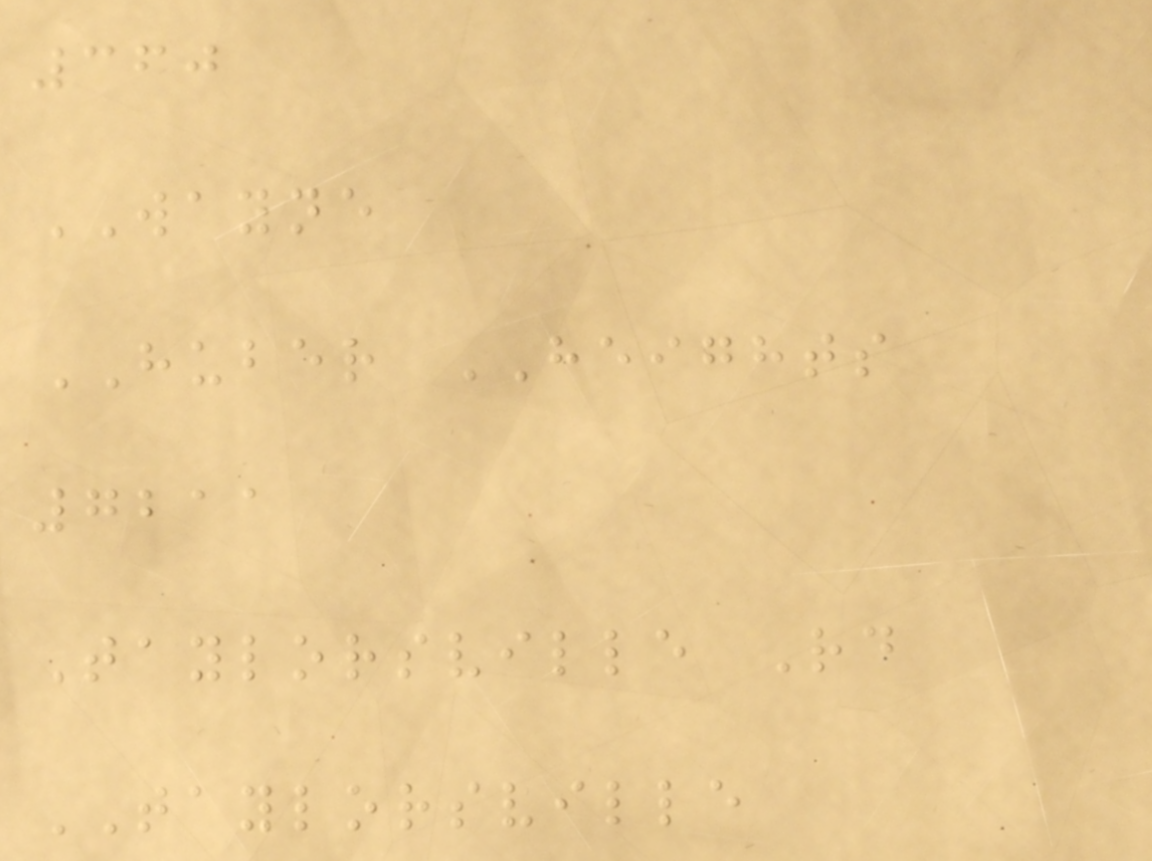360
WAYNE
HUBER HEIGHTS
7211
Taylorsville Rd
TAYLORSVILLE
